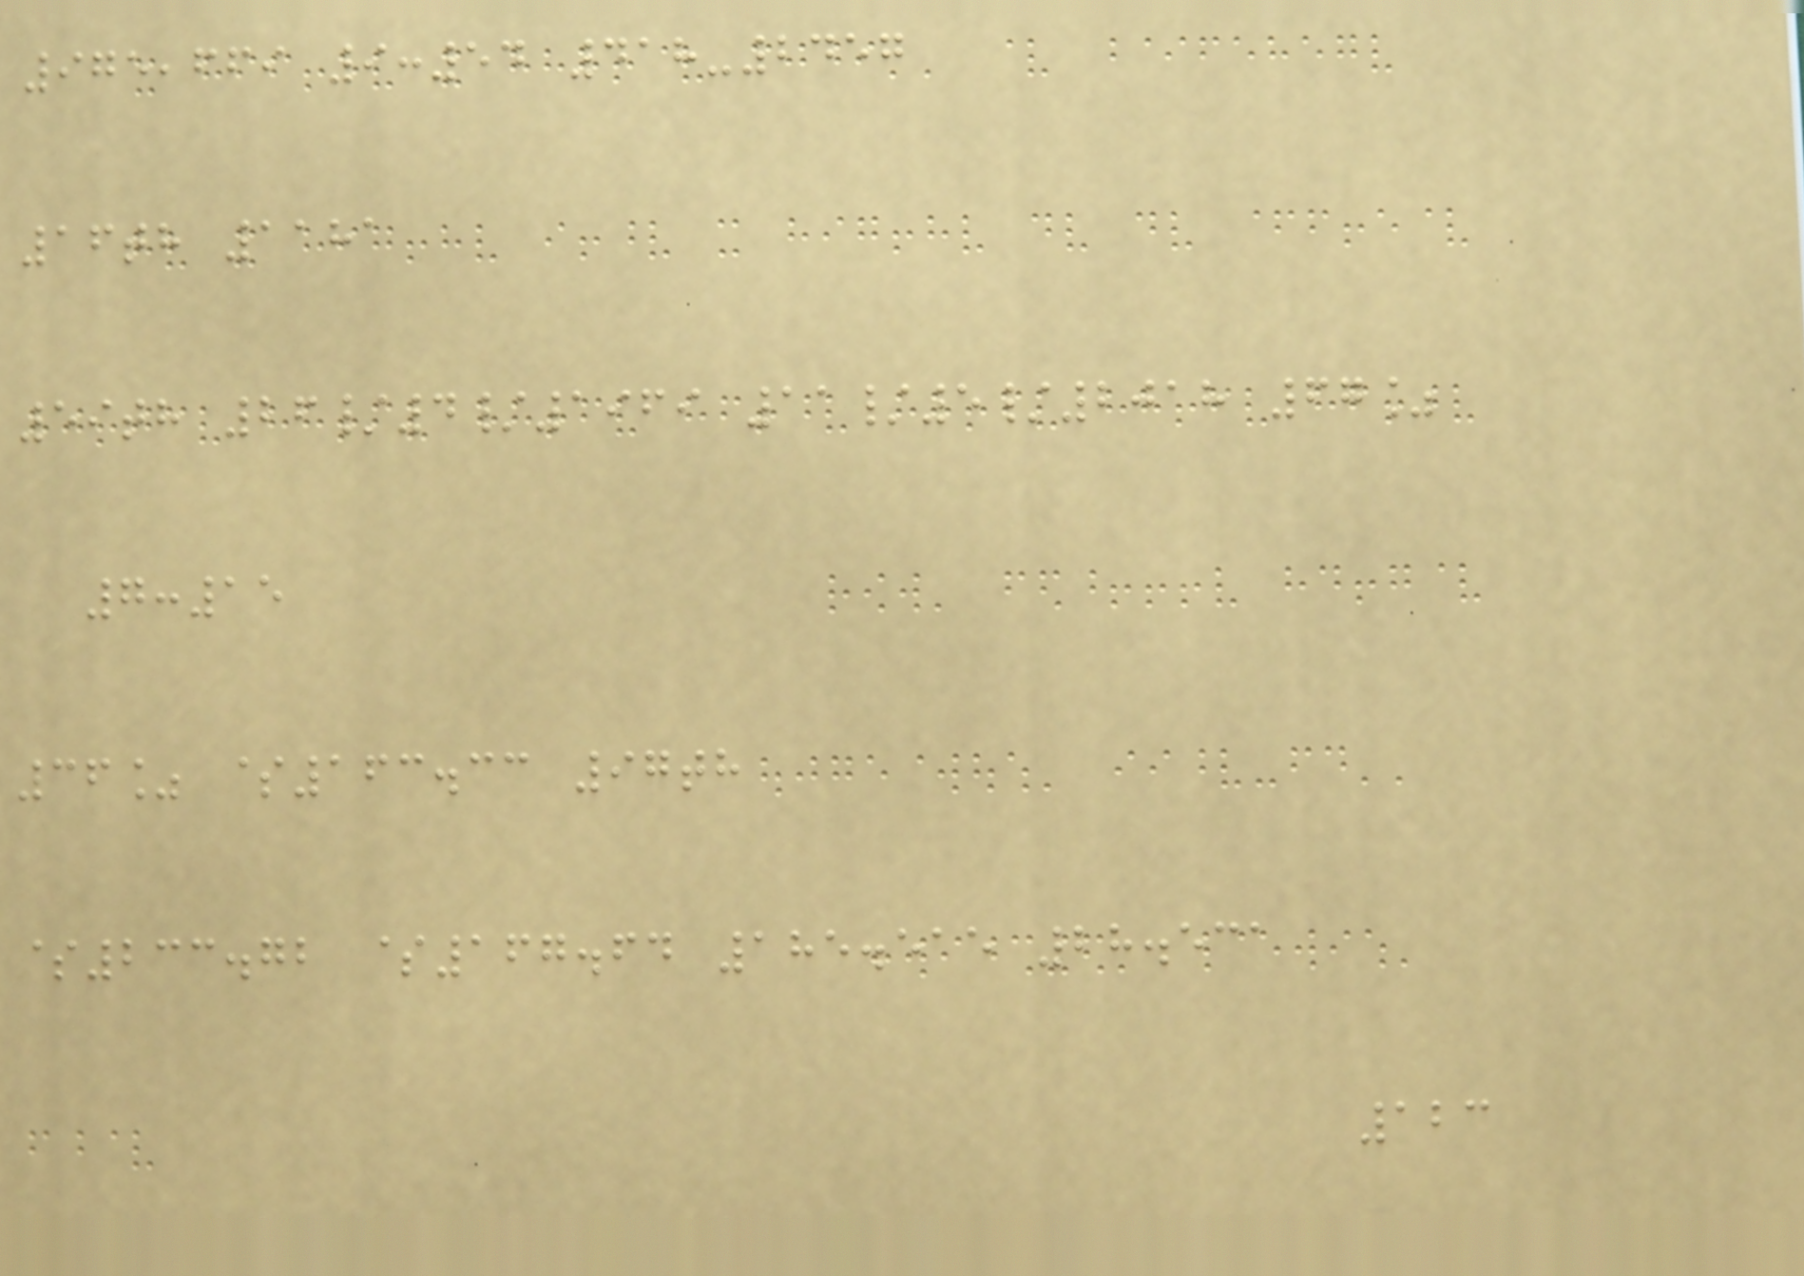975,669 9:54 418-2457
16th 1181
59th 26/4/1969 11/5/2018 67%
7:15
36% $163.33 97th
$233.72 $167.64 185.515 28.531
123
